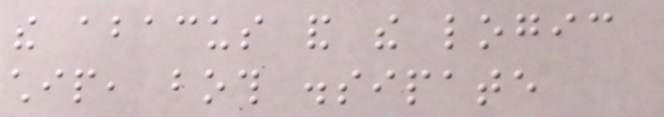the abacus and the logic
chip, both dissipate
